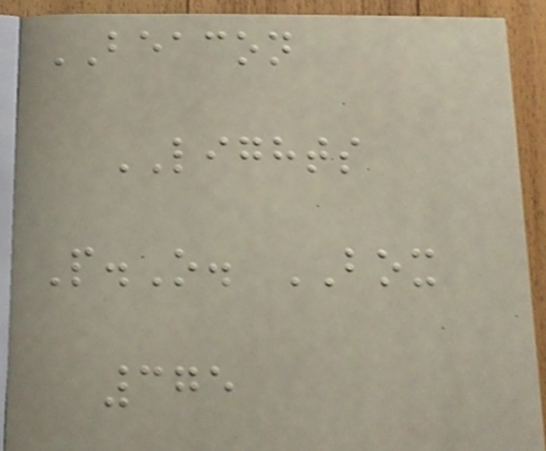BEACON
LIGHTS
P.O. BOX
375
